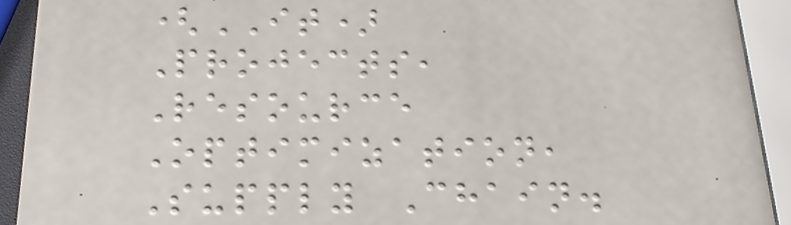(IT)
Projects,
Resource
Optimization,
Supply Chain.
